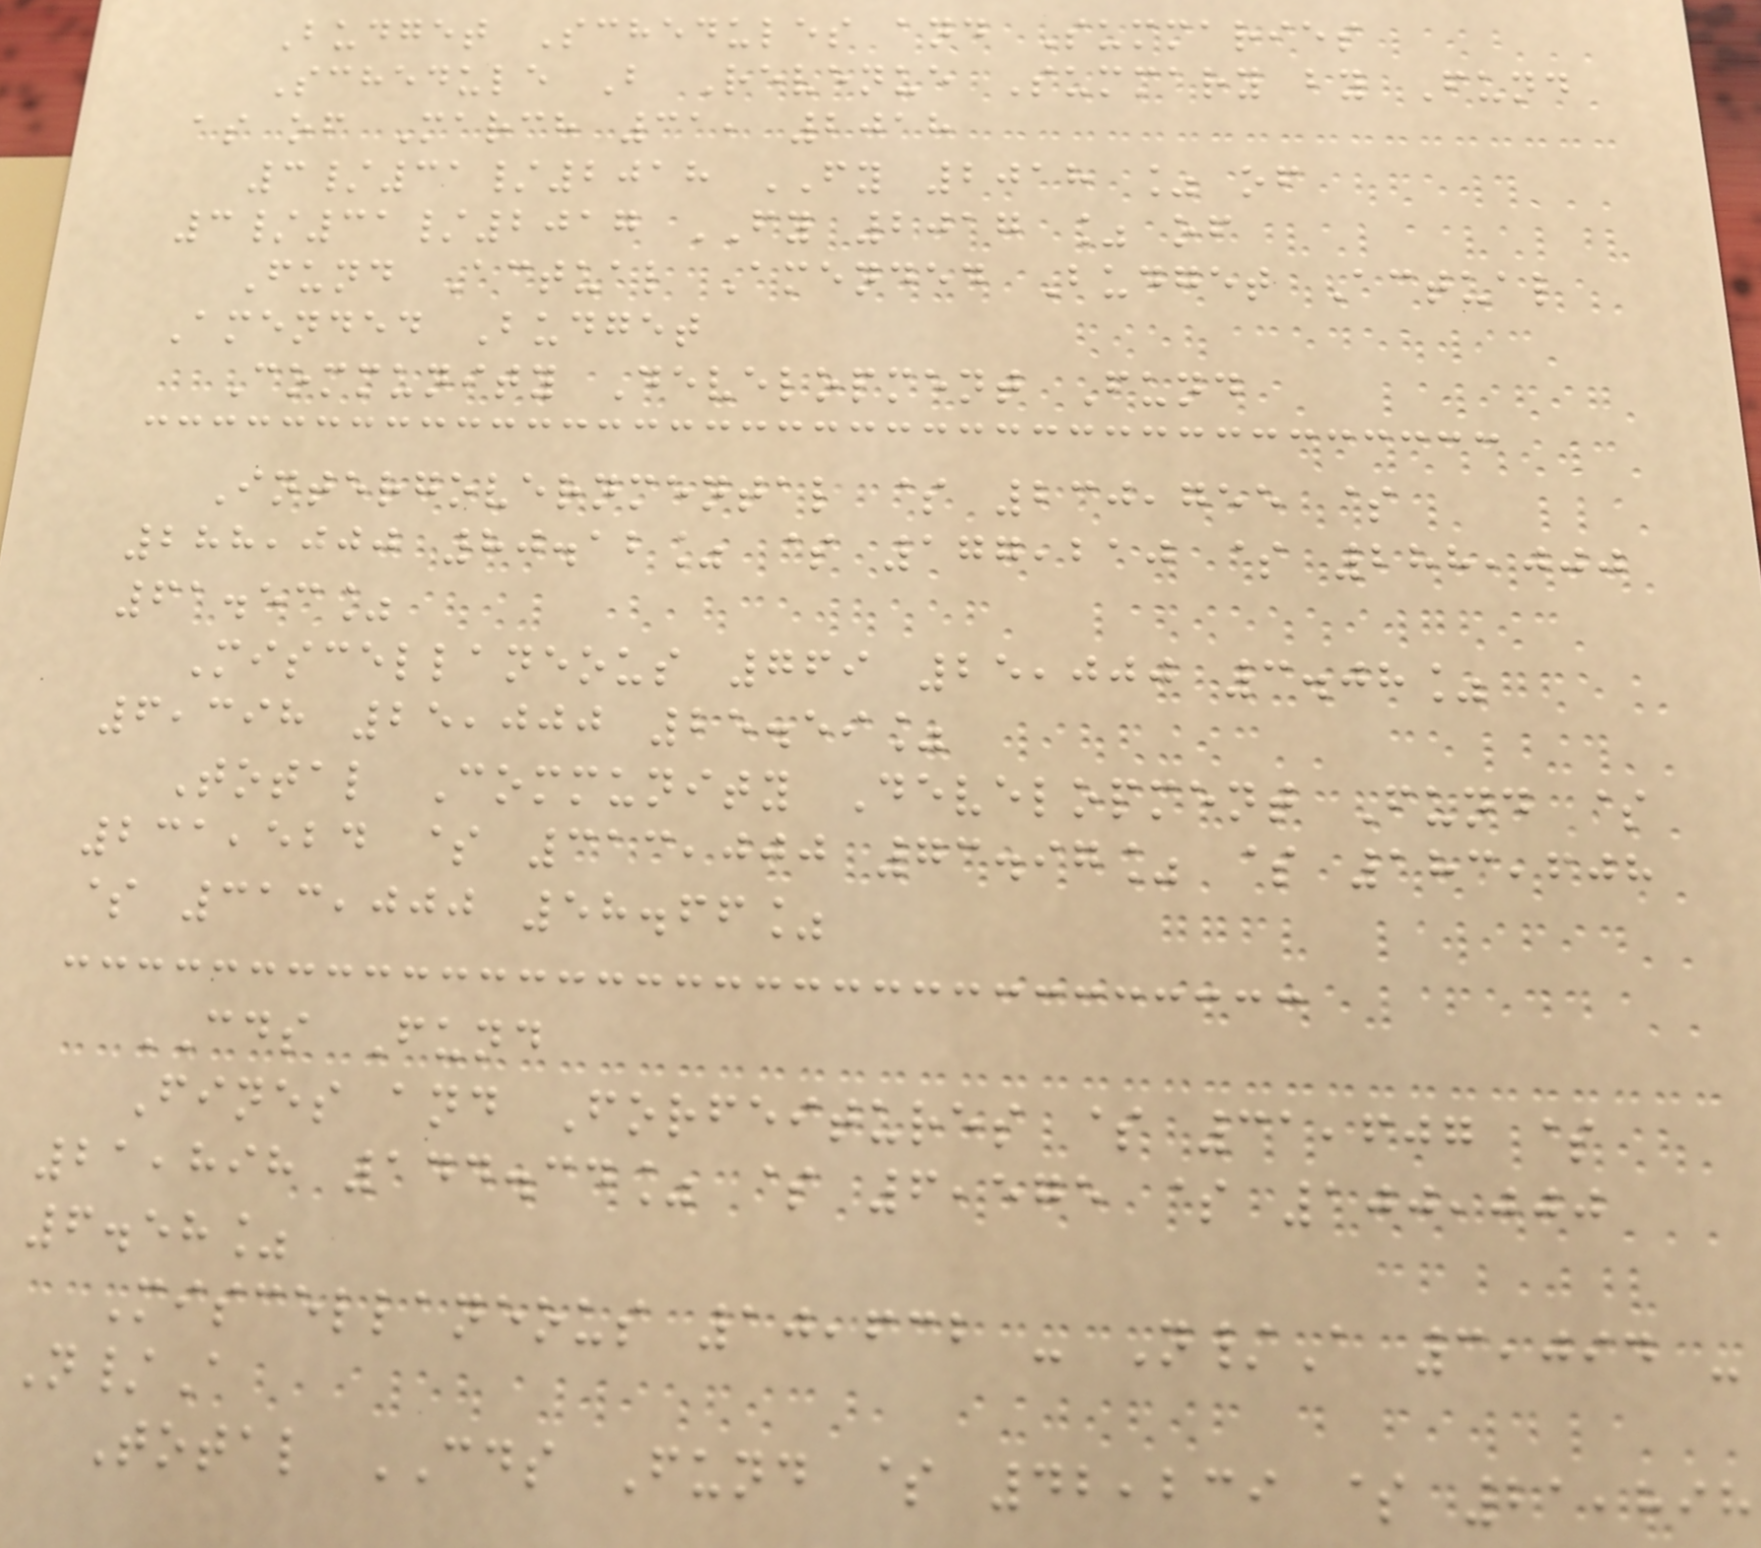Budget Schedules and Summaries
Schedule B Revenue Summary by Fund
as of March 31, 2018
3/31/2018 FY 2018 % of
3/31/2017 FY 2017 % of
Fund Actual Amended Budget Actual
Amended Budget
Community Development Fund
Intergovernmental $ 230,755 $
288,000 80.12% $ 177,210 $ 288,000
61.53%
Miscellaneous 769 25,000 3.08%
6,398 25,000 25.59%
Total Community Development Fund $
231,524 $ 313,000 73.97% $ 183,608
$ 313,000 58.66%
CDS Fund
Fines and Forfeitures $ 31,607 $
21,898 144.34% $ 6,575 $ 100,000
6.58%
Miscellaneous 10,632 - N/A 3,094 -
N/A
Total CDS Fund $ 42,239 $ 21,898
